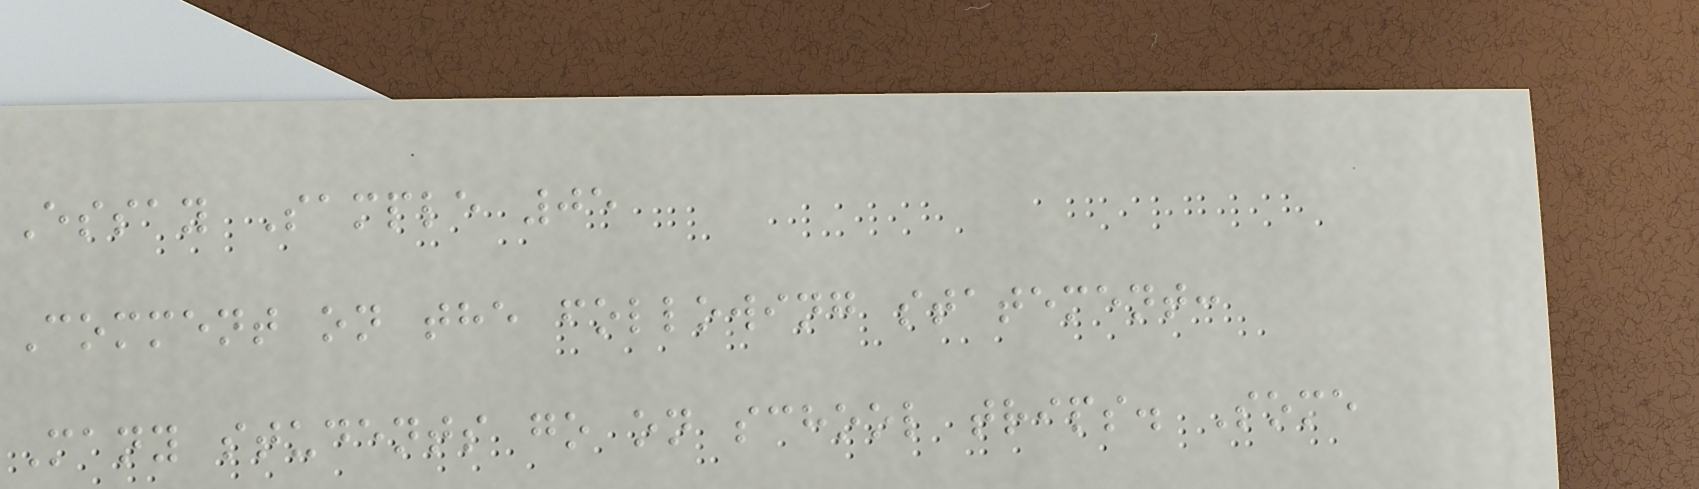Essay Sample 05
Comment on the following statement:
Many students go on school trips. Some
